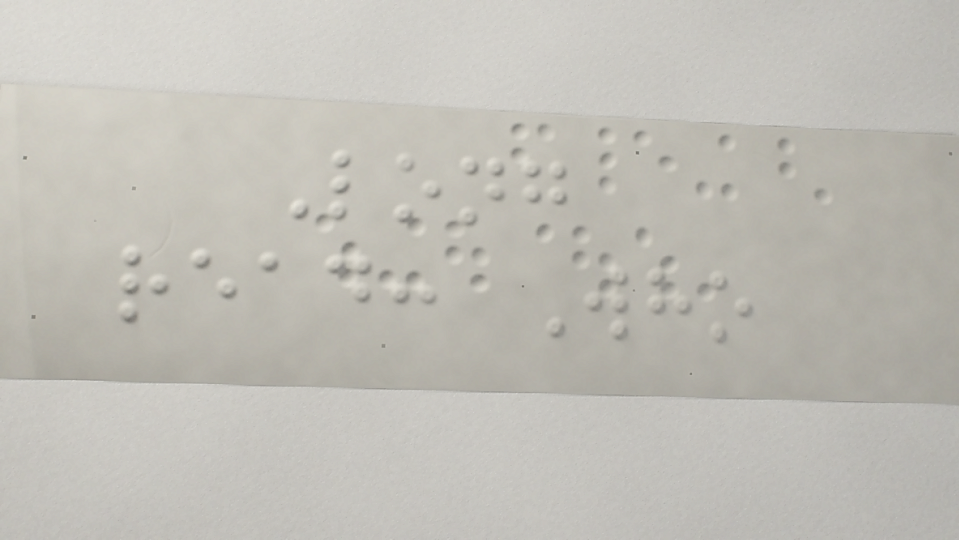Long
read: Who
